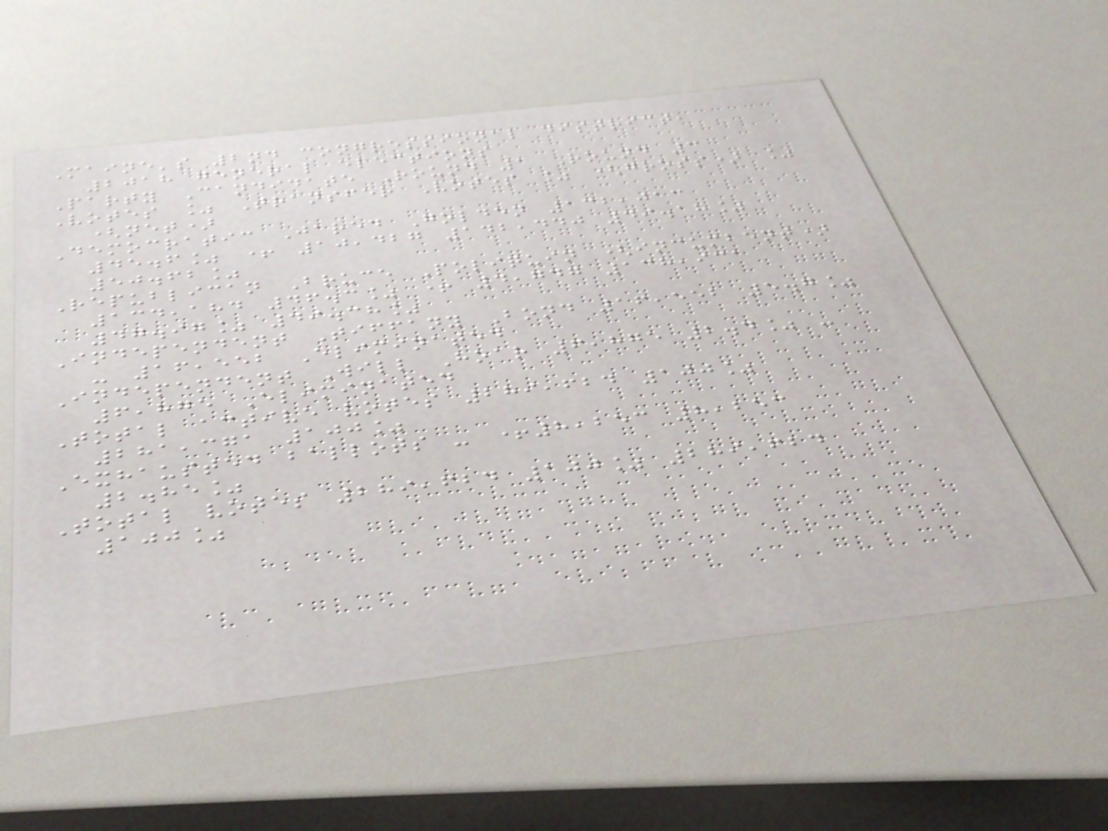Maine's 2nd congressional district,
2018 general elections
Party Candidate Round 1 Round 3
Votes % Transfer Votes % (gross) %
(net)
Democratic Jared Golden 132,013
45.6% + 10,427 142,440 49.18%
50.62%
Republican Bruce Poliquin (incumbent)
134,184 46.3% + 4,747 138,931
47.97% 49.38%
Independent Tiffany Bond 16,552 5.7%
- 16,552 Eliminated
Independent Will Hoar 6,875 2.4% -
6,875 Eliminated
Total active votes 289,624 100%
281,371 100%
Exhausted ballots - +8,253 8,253
2.85%
Total votes 289,624 100% 289,624
100%
